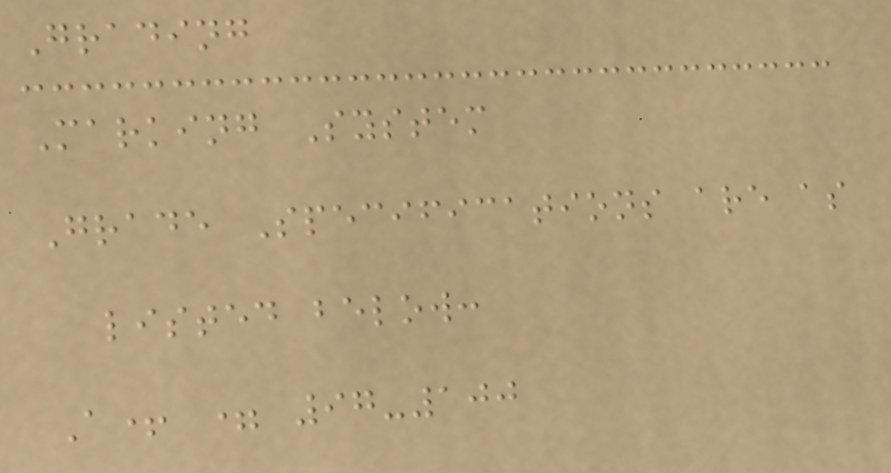Grading
Marking System
Grade Specifications are as
listed below:
A+ = 97-100
